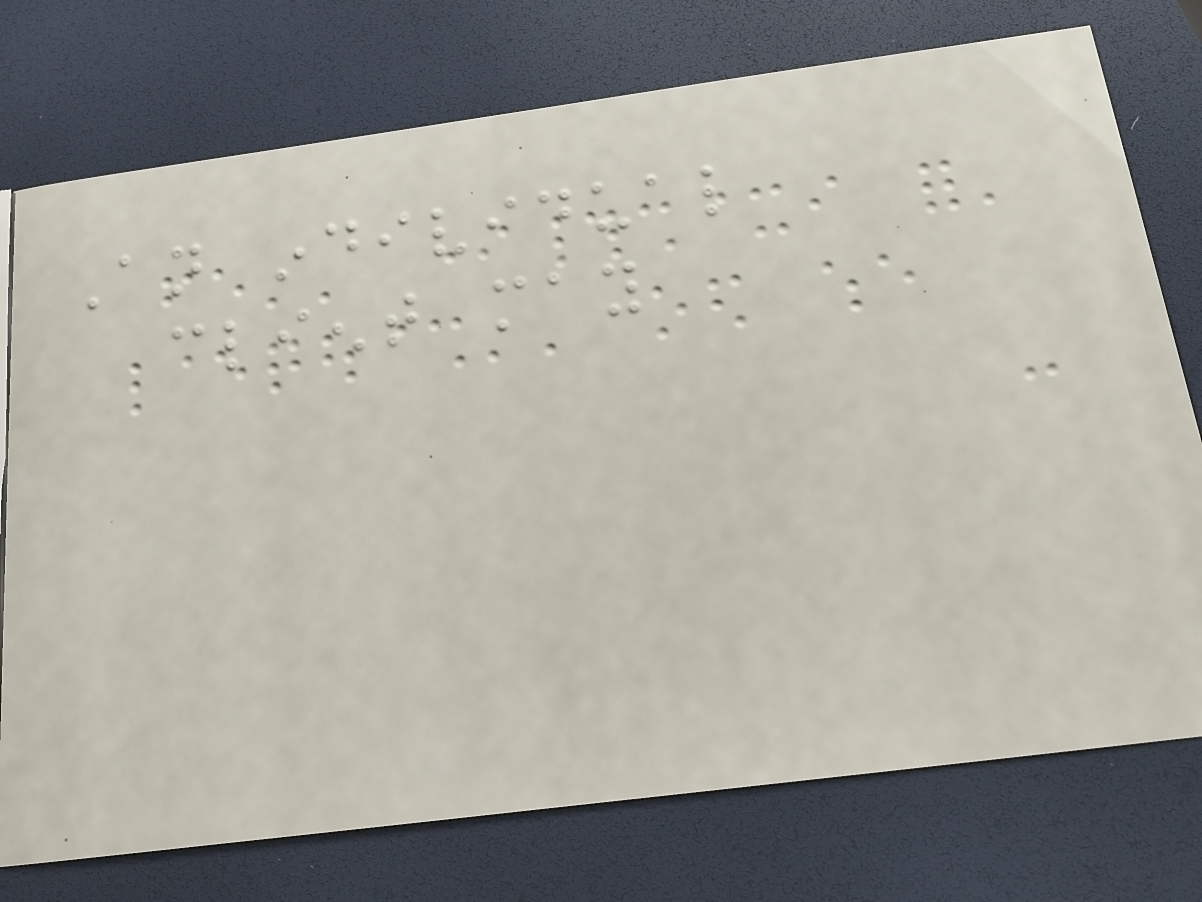An individual
client may
